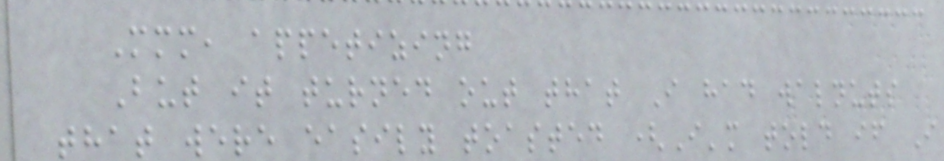Mmm, appetizing
But it turned out that I had walnuts
that were easily toasted (I'm told if I
